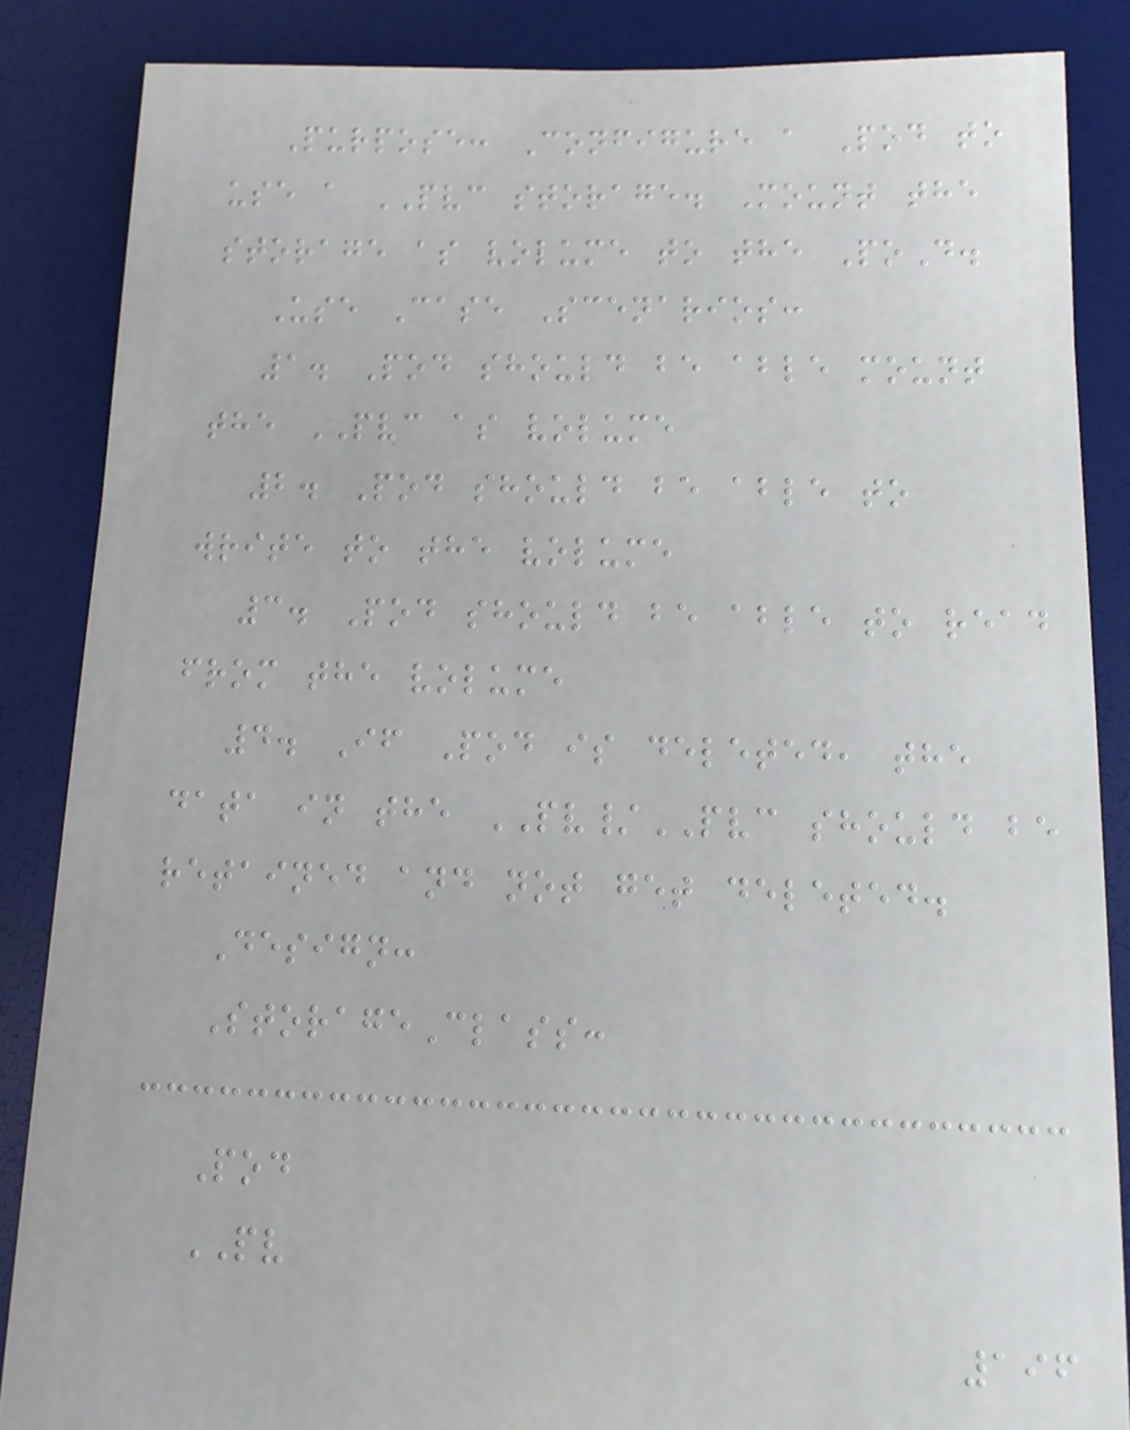Purpose: Configure a Pod to
use a PVC storage. Mount the
storage as volume to the PoD.
Use Case Scenarios:
1. Pod should be able mount
the PVC as volume
2. Pod should be able to
write to the volume
3. Pod should be able to read
from the volume
4. If Pod is deleted, the
data in the PV/PVC should be
retained and not get deleted.
Design:
StorageClass:
Pod
PV
196
